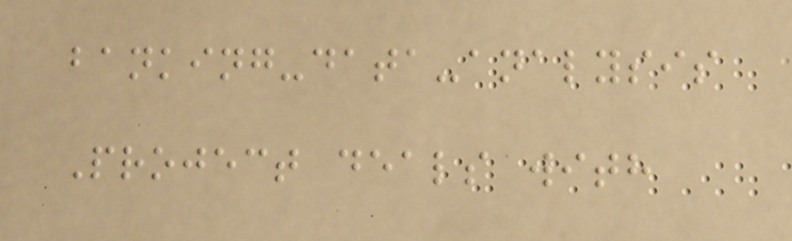banking-data-analysis
Project deals with
